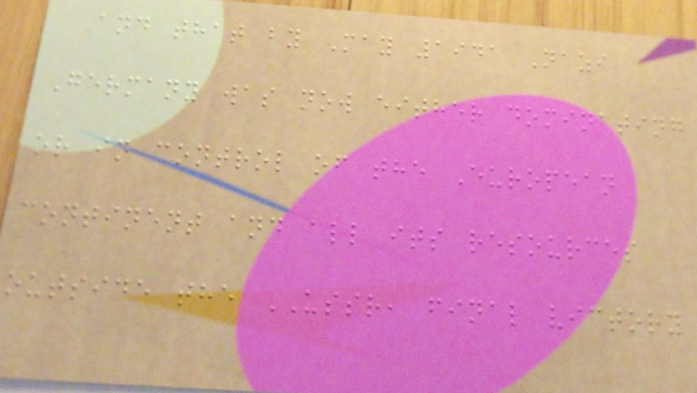and that by May 1941 Nazi
Germany was now either dominating
or in control of the European
continent and all its resources
outside the USSR, final victory
